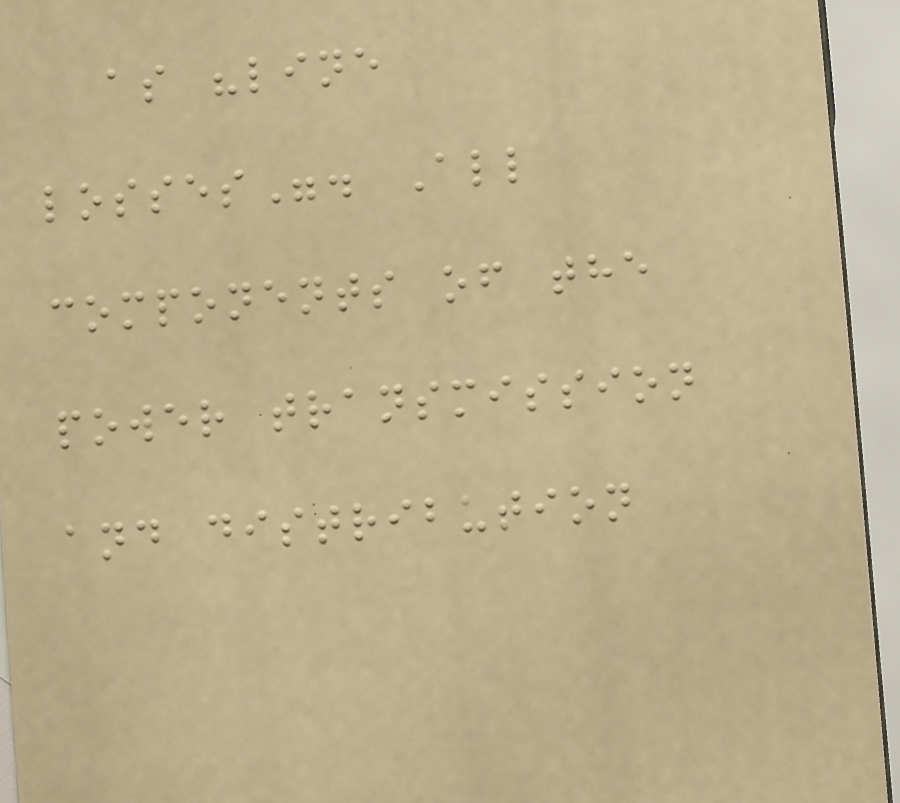as "line
losses". All
components of the
power transmission
and distribution
